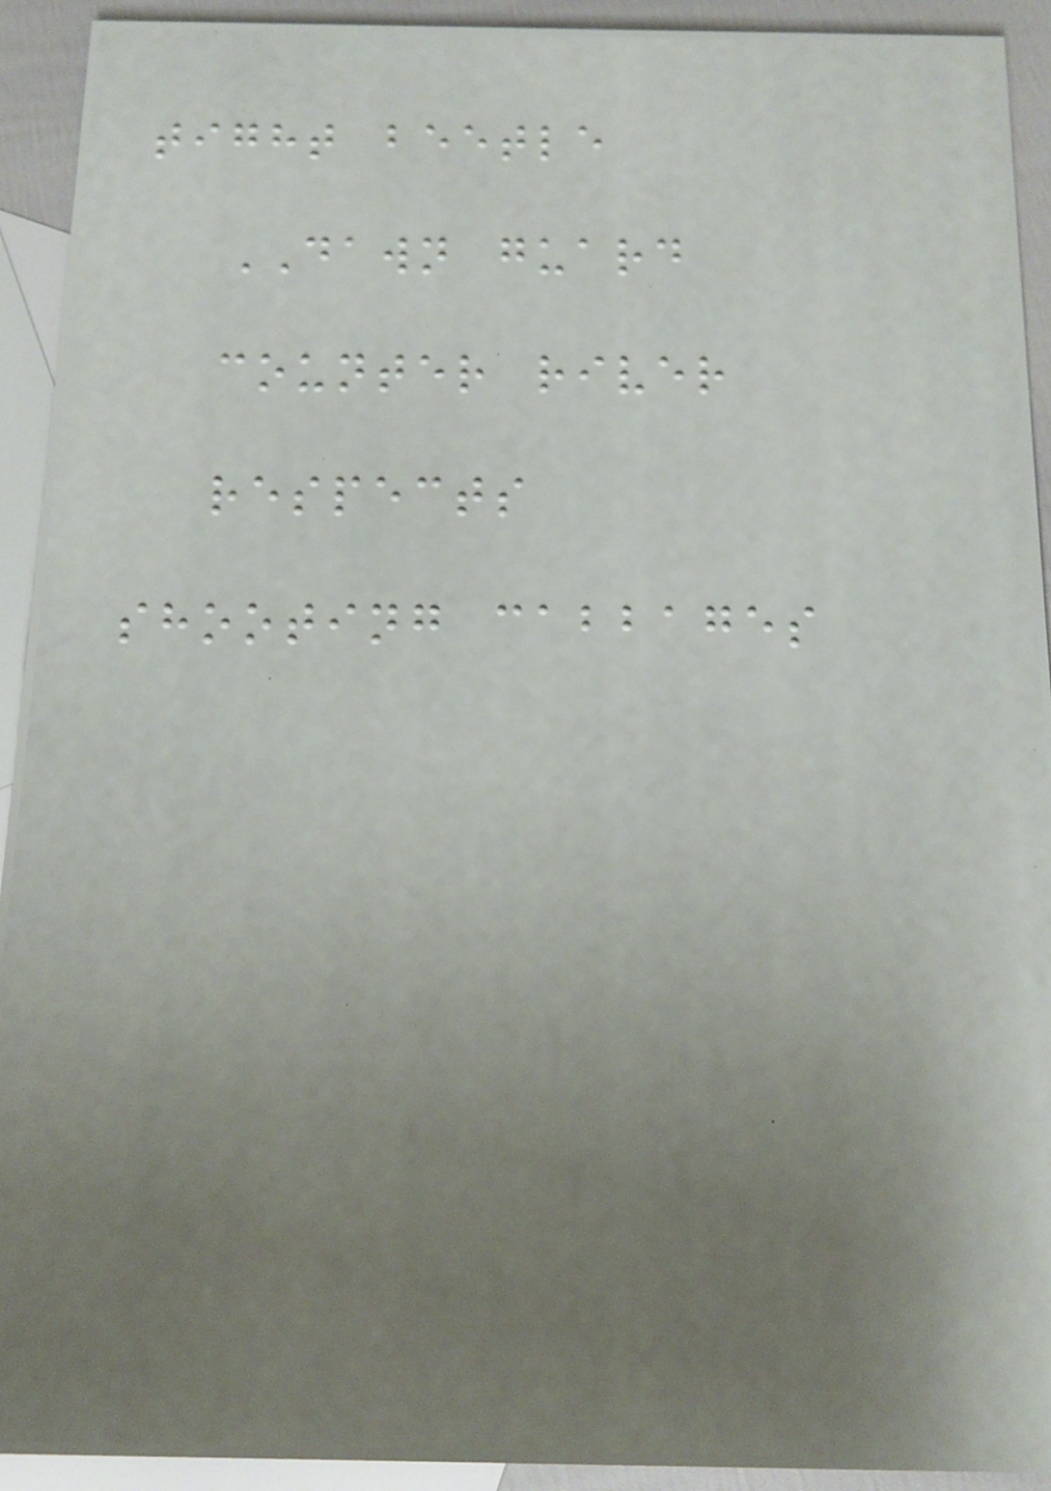tight beetle
DAWN guard
counter river
respects
shooting cabbages
